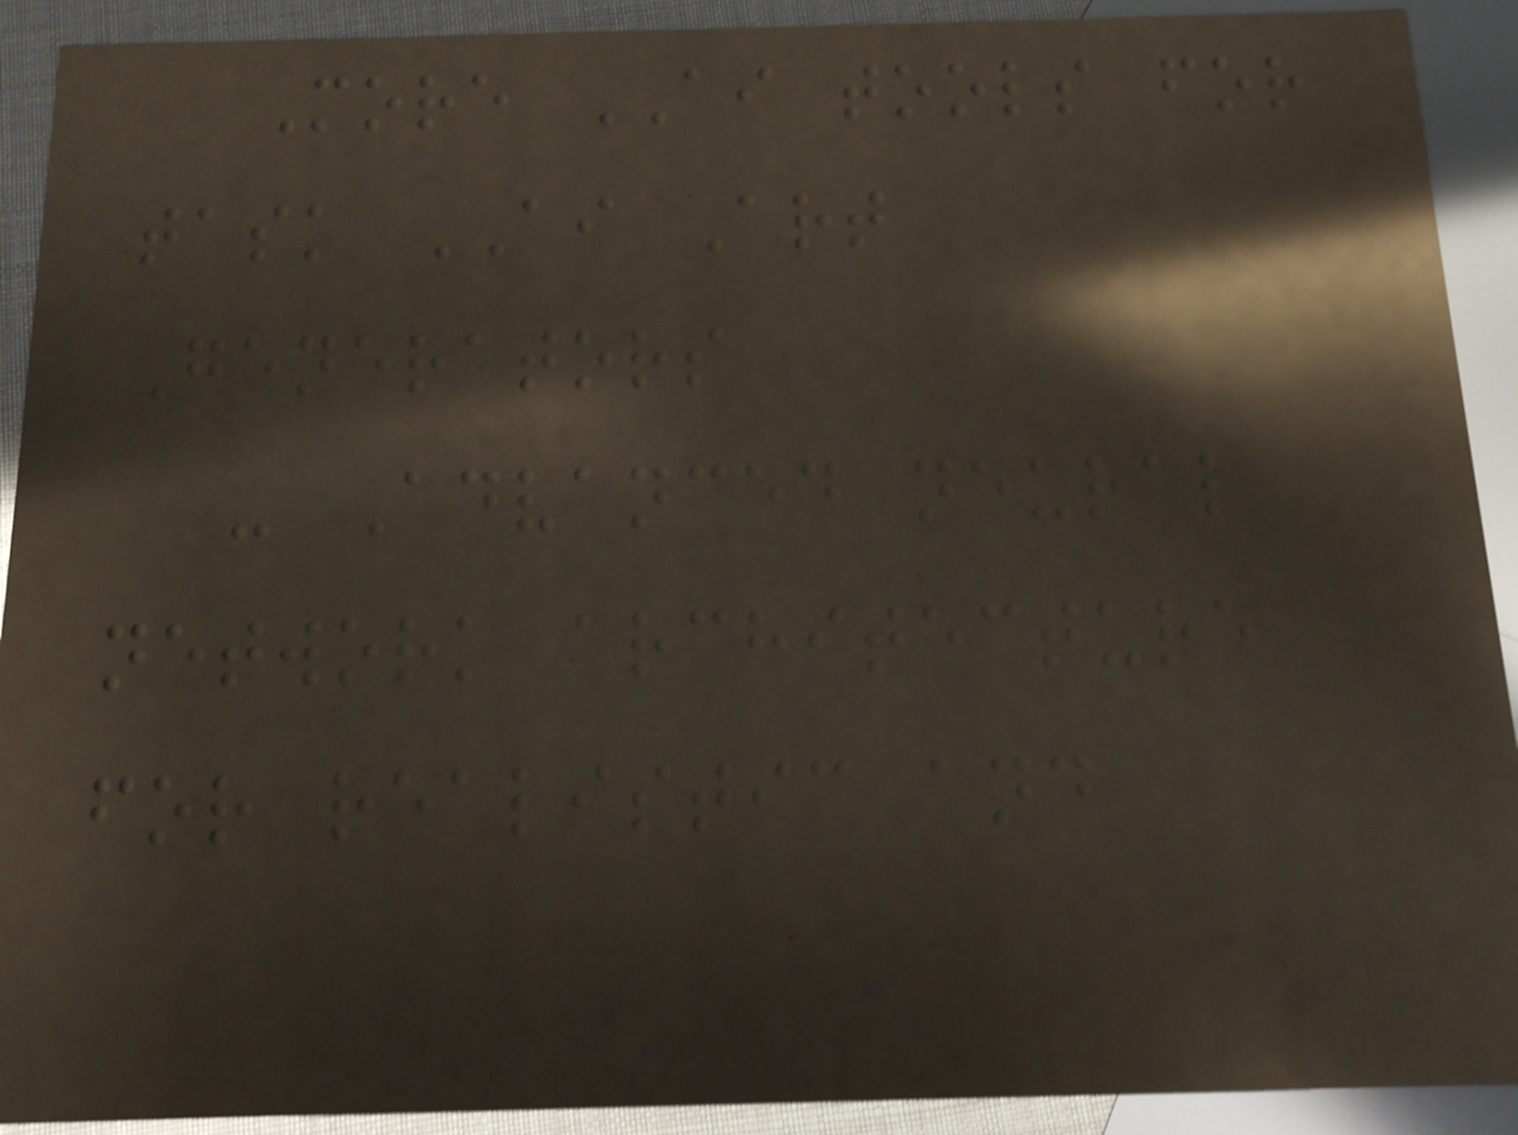More AI tools for
task AI Art
Generators
- Advanced neural
network architecture
for realistic and
